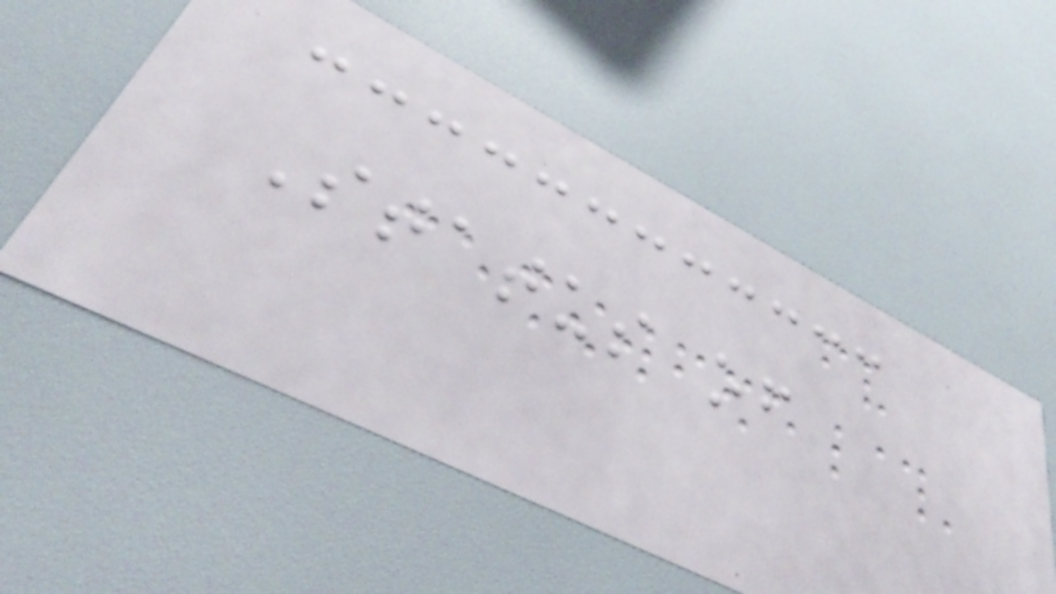Status of
